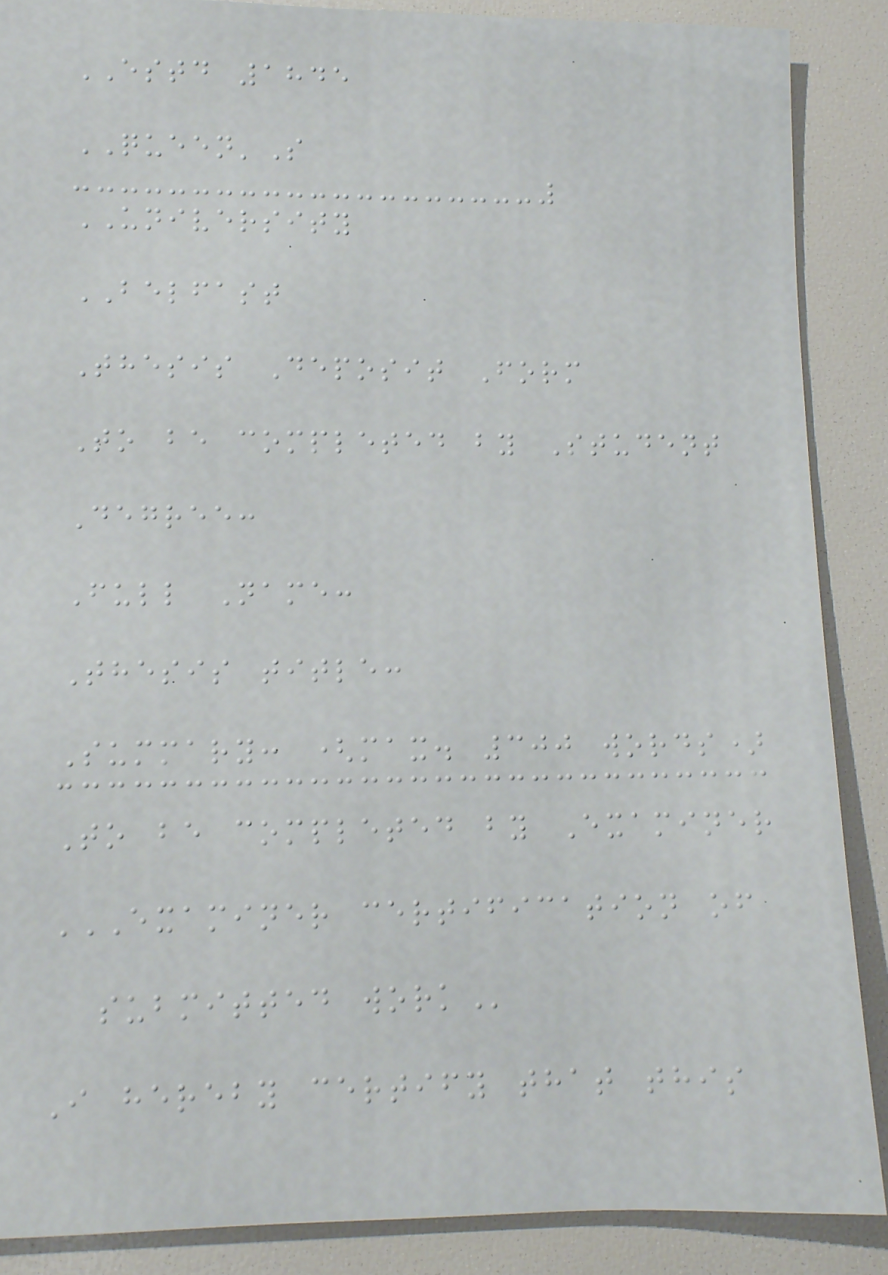ESTD 1845
QUEEN'S
UNIVERSITY
BELFAST
Thesis Deposit Form
To be completed by Student
Degree:
Full Name:
Thesis title:
Summary: (max. 300 words)
To be completed by Examiner
EXAMINER CERTIFICATION OF
SUBMITTED WORK
I hereby certify that this
